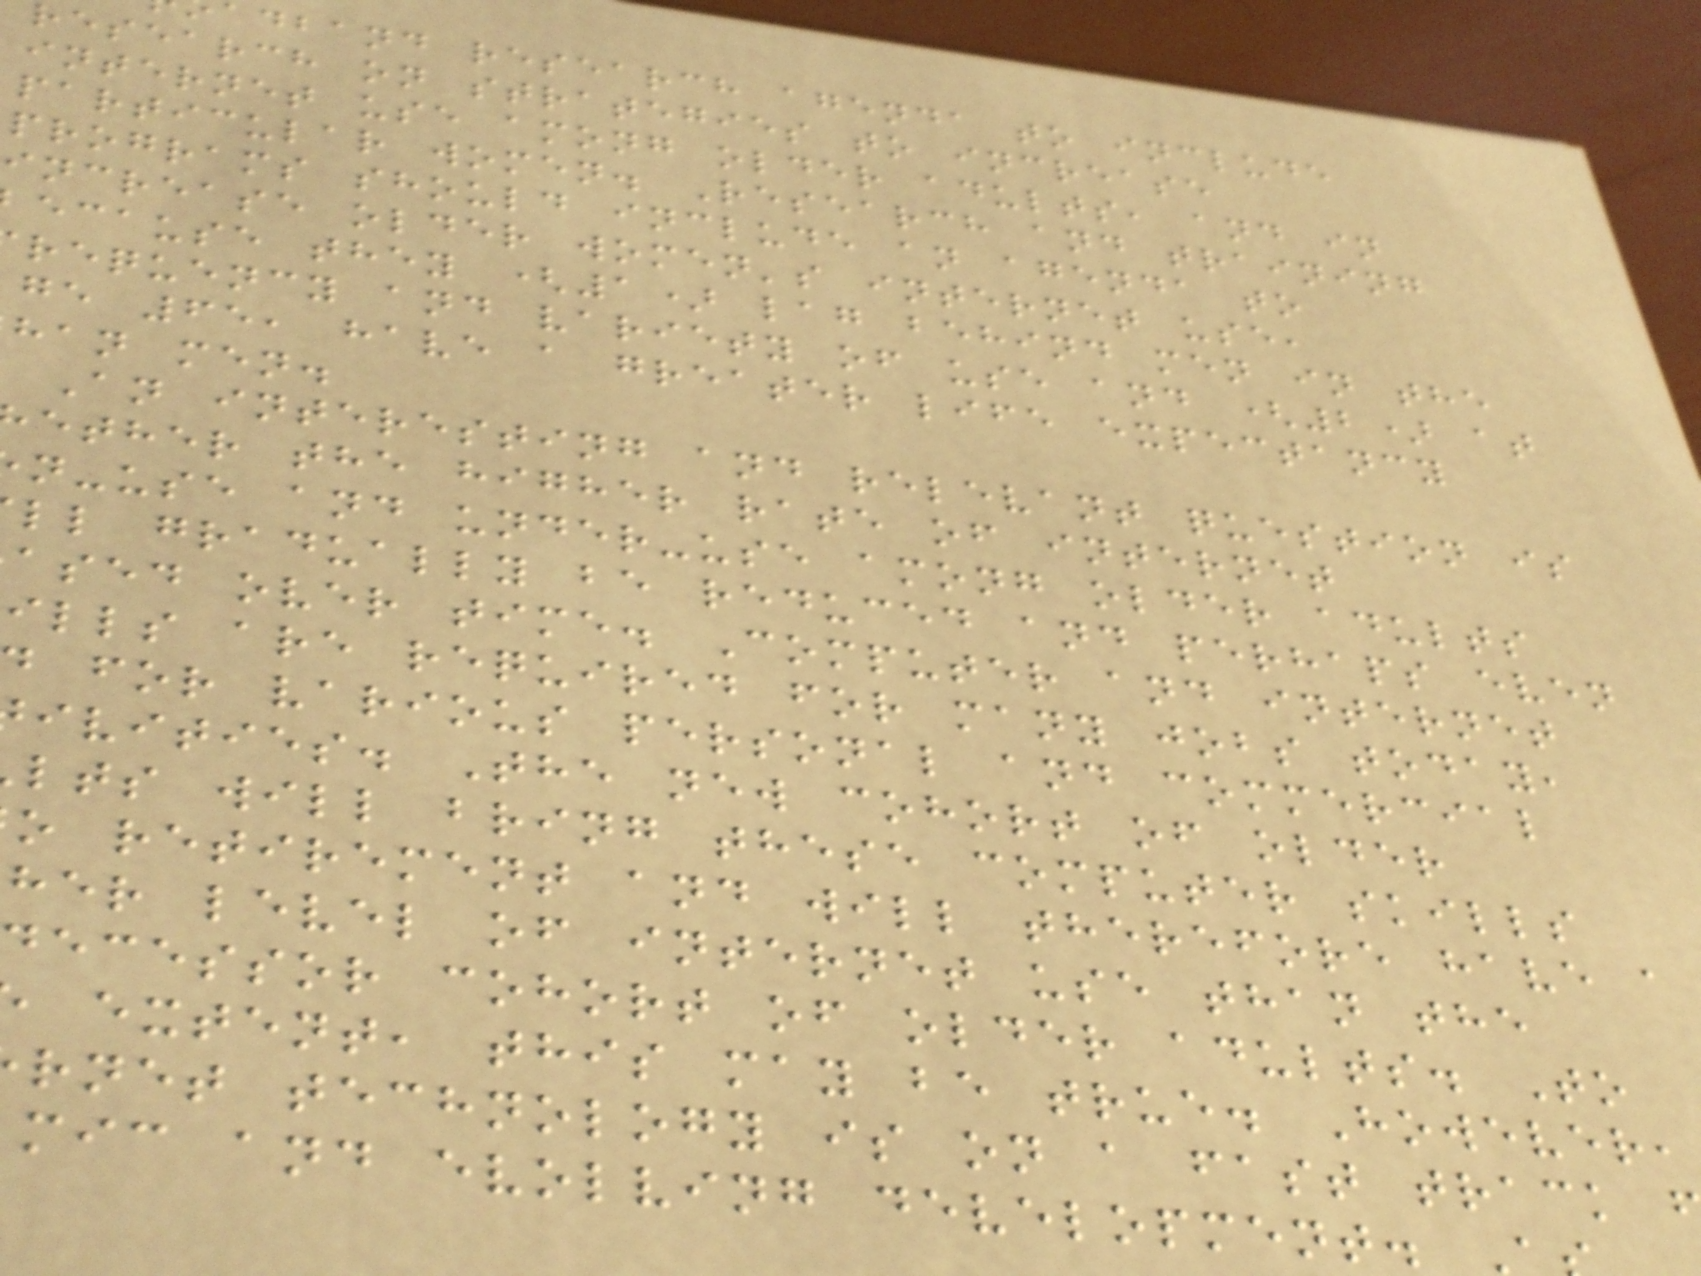dband research agenda to include
research on strategies to increase
internet use among older adults, and in
particular women. Research and training
programs should include an agenda to
increase older women's internet use,
ecause they (1) lag behind men in the
requency and variety of use and (2) at
ge 65, have a greater life expectancy
han men.
An interesting and relevant question is
ether the higher rate of internet
n-use and under-use among older adults
ll gradually be reduced and perhaps even
ased over time. Computer and internet
ills are required for many jobs today,
for various personal and commercial
ivities. The new cohort of older
lts will bring these computer skills
o retirement and will therefore have a
her level of internet use than the
ecessor cohort of older adults. To
extent, this may be true. However,
rnet technology is on a fast track
mic and evolving development.
